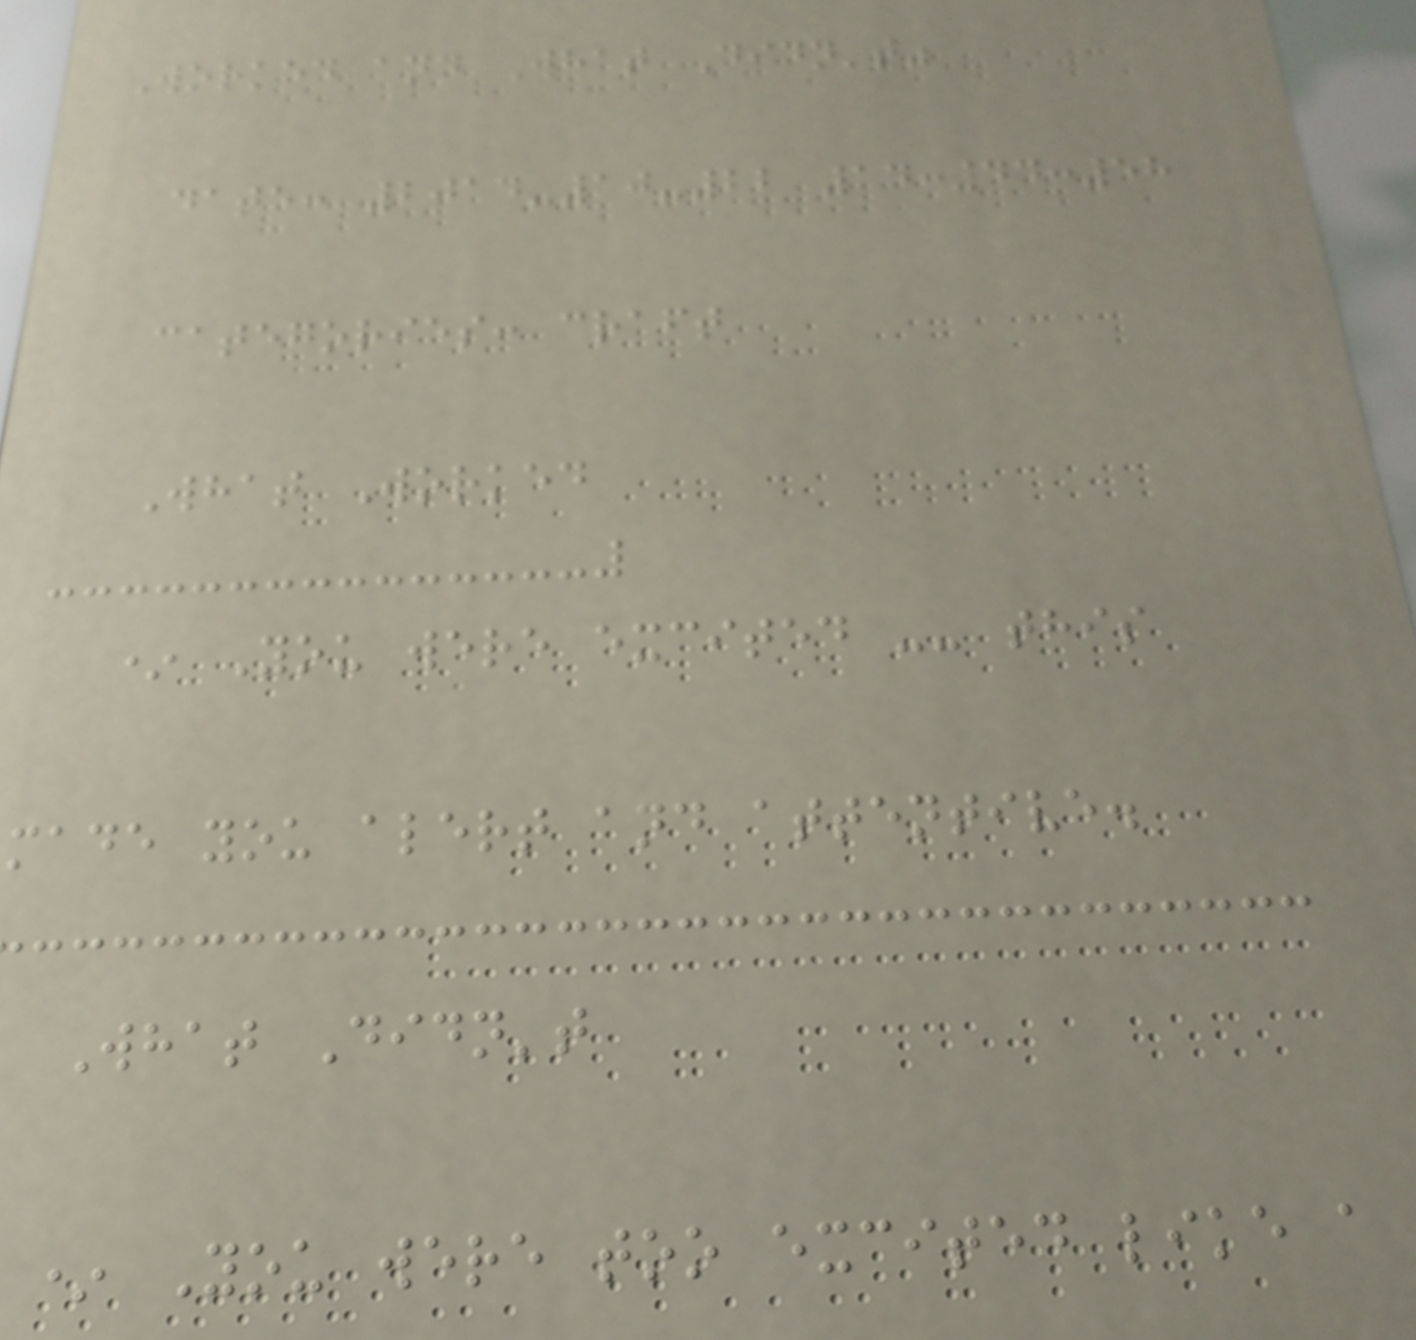Worked and What Didn't"
date: 2014-10-22 14:44:58
categories: craft
What Worked
* You were excited -- this
made you alert and attentive.
What Didn't
* You were too excited like a
